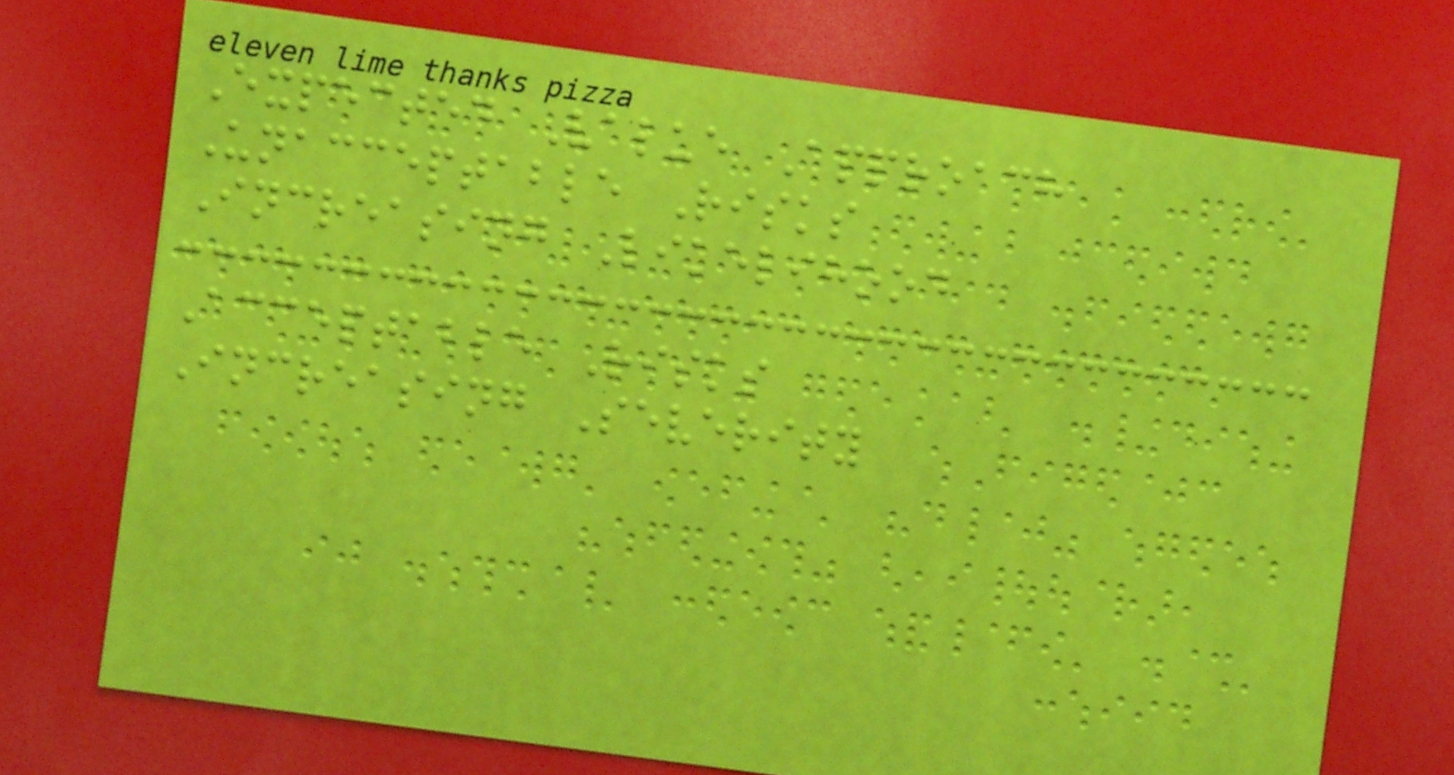Expected Value Approach
Unacceptable Risks
Increasing Likelihood
Acceptable Risks
Increasing Severity
